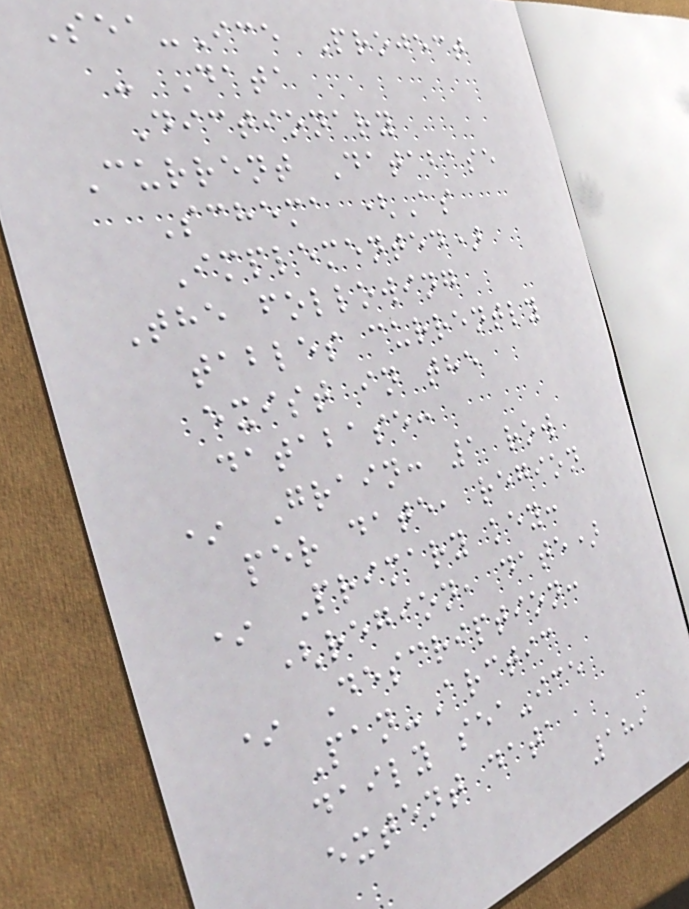Sea-Ice Project
- Data
Dictionary
Current Database
Schema (As
Implemented)
The following
tables currently
exist in the
database:
* Grain: 1 row
per date, region
* Primary key:
(region, date)
* Description:
Pan-Arctic
daily sea-ice
extent data
189
